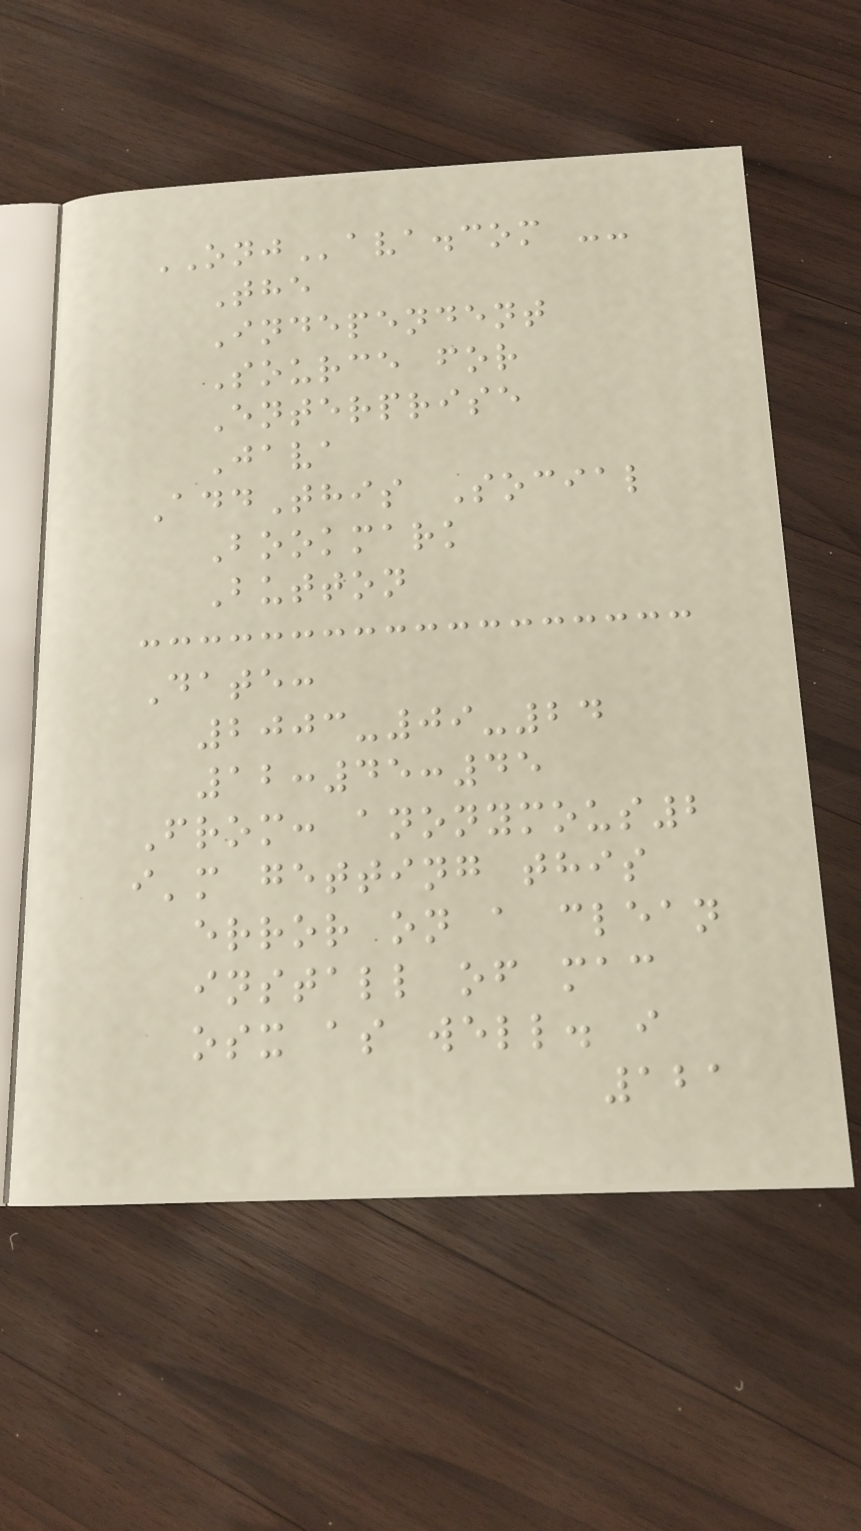ONJava.com --
The
Independent
Source for
Enterprise
Java
AddThis Social
Bookmark
Button
Date:
2003-09-24
12:45:45
From: anonymous2
i'm getting this
error on a clean
install of mac
osx as well. i
121
